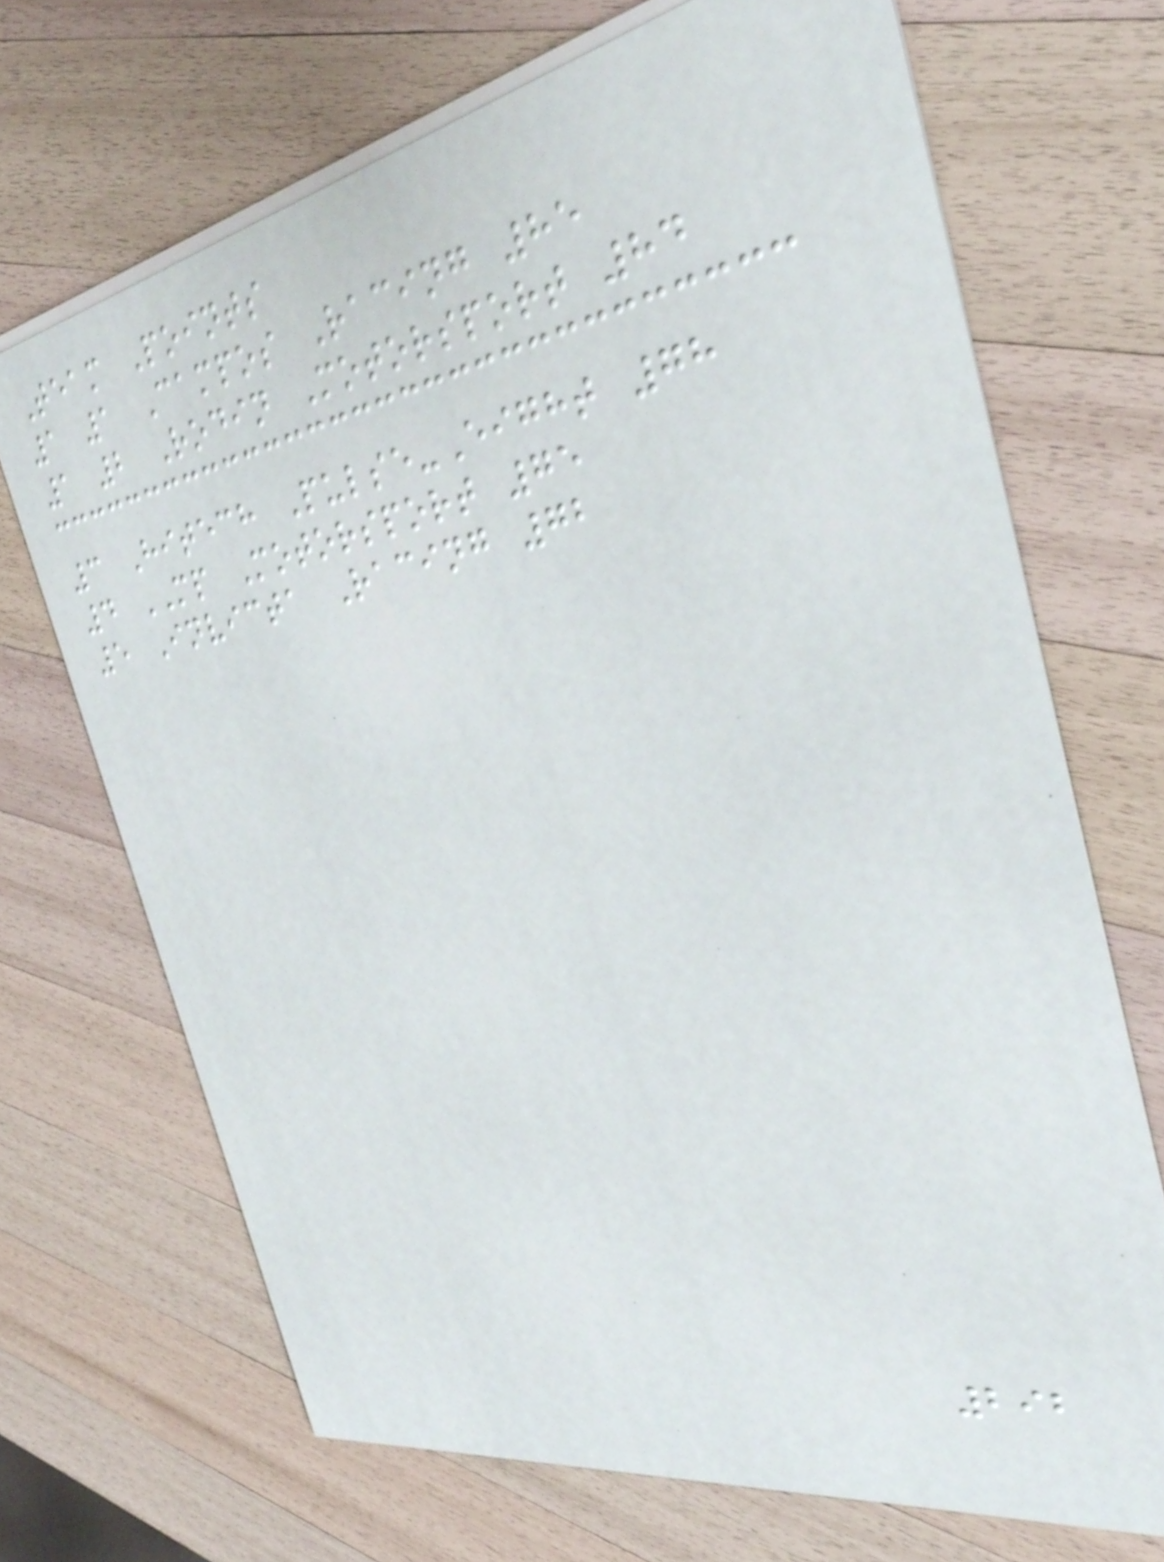Team Points
1 1 Campos Racing 85
1 2 Rodin Motorsport 84
3 Hitech Pulse-Eight 78
4 MP Motorsport 75
5 Invicta Racing 72
292
